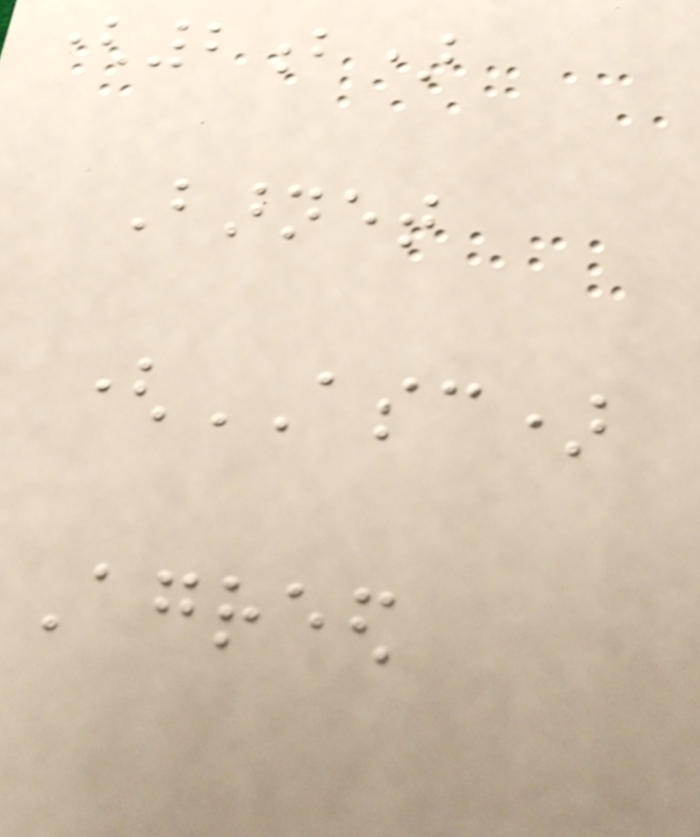(2b)
Barnet
(ASC)
Agreed
